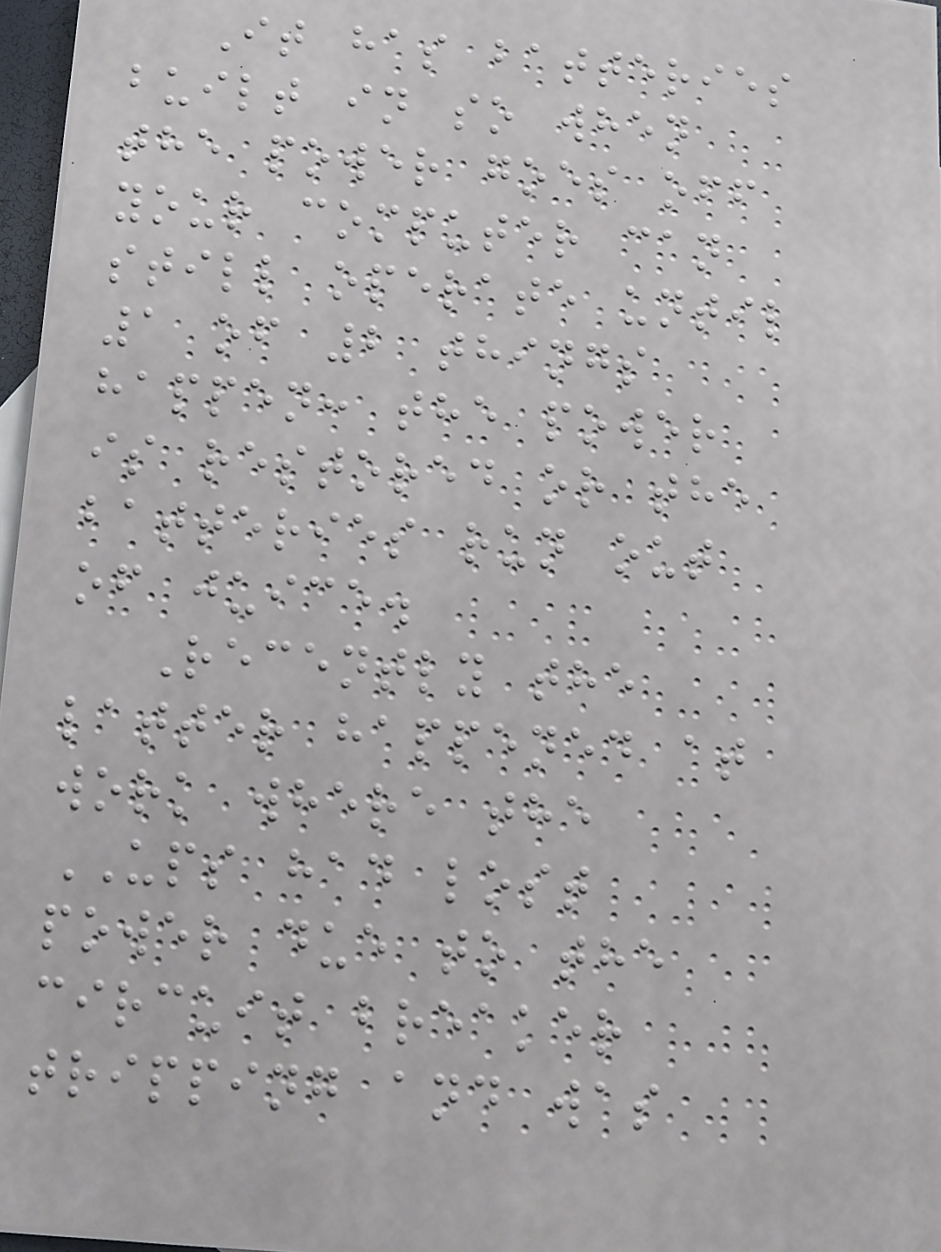It has batteries
built in so when
the power goes off
your computer can
still operate until
1 of 2 things
happen: the power
is restored or the
batteries run out
of juice.
Recently the
latter happened at
work where the
UPS had lost
power due to the
circuit breaker
tripping and was
